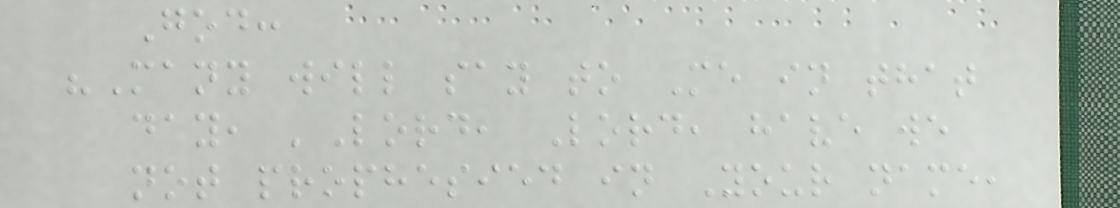God:
"Many will say to Me in that
day, 'Lord, Lord, have we
not prophesied in Your name,
